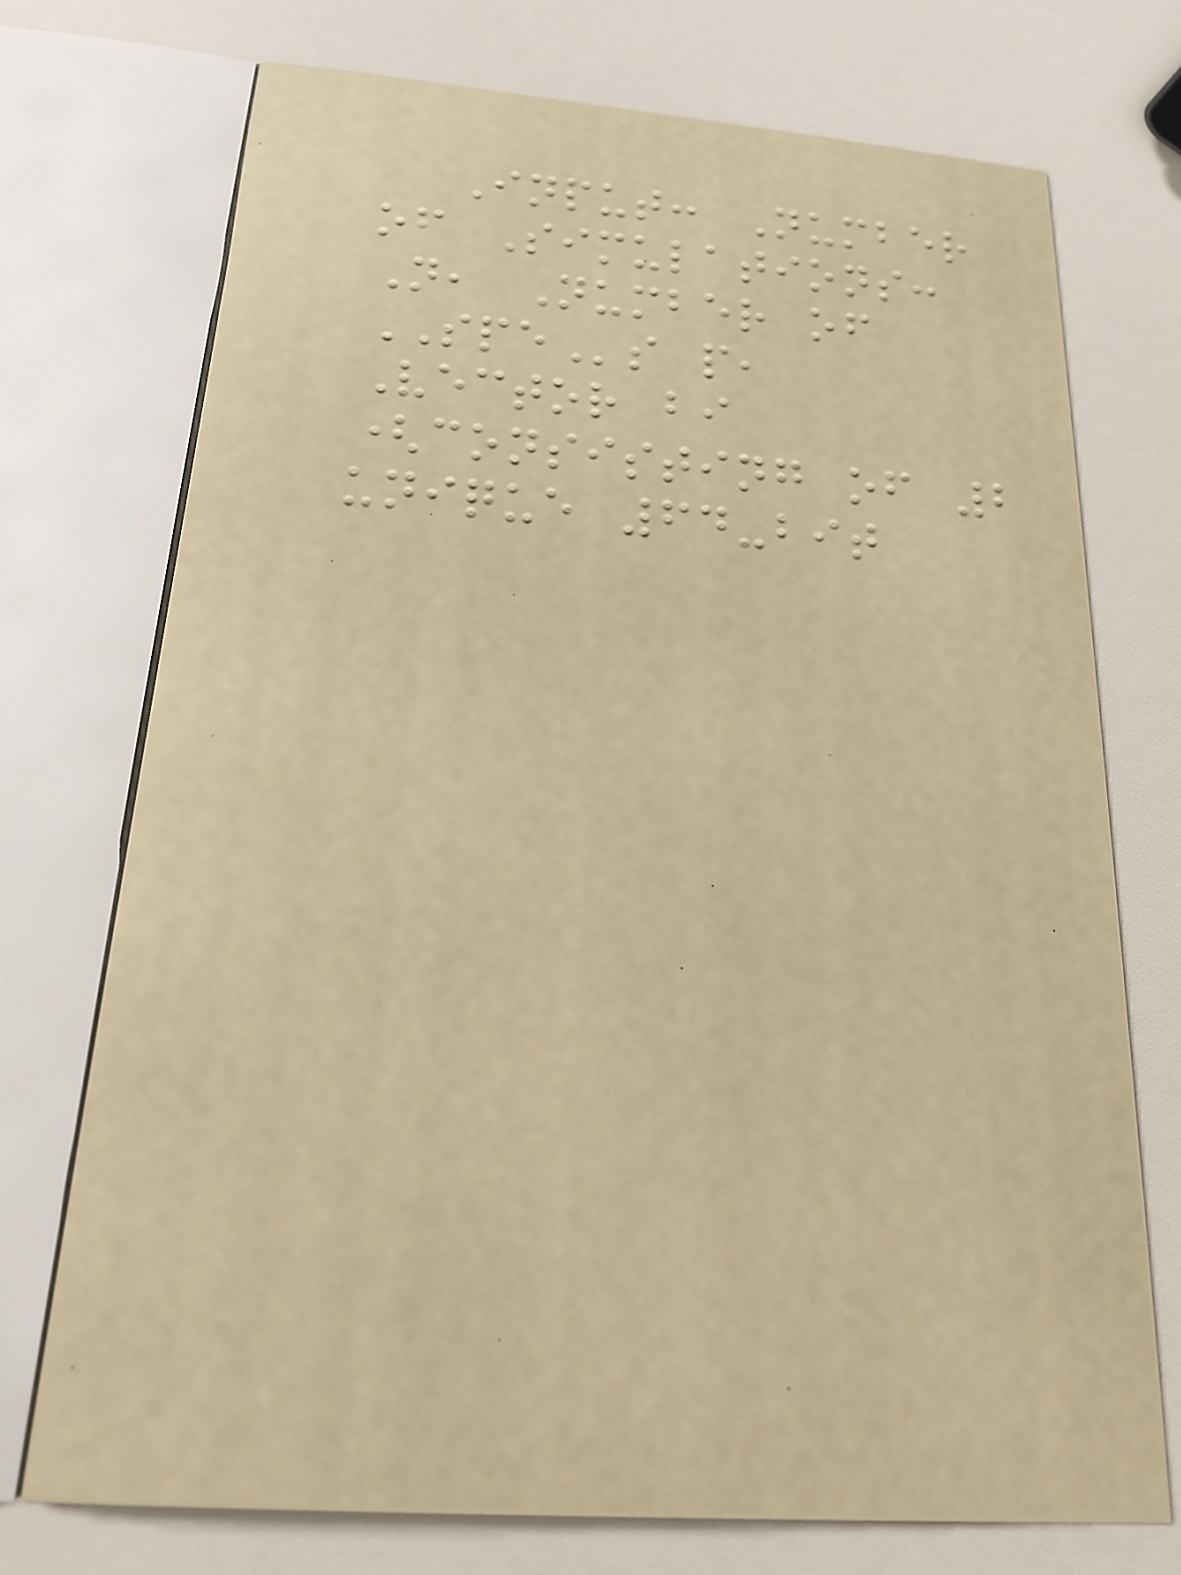Input: Number
of Simulations:
N, Number of
SPEs p,
Vector bi
(consisting of 2
unique 64-bit
